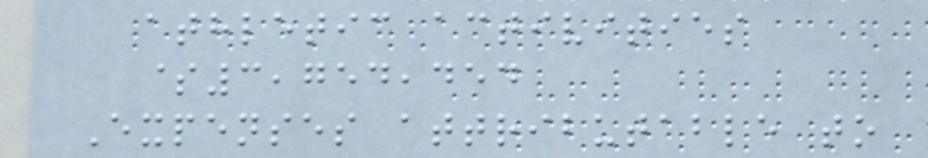athletic activities
$3,754,454
Expenses attributable to
